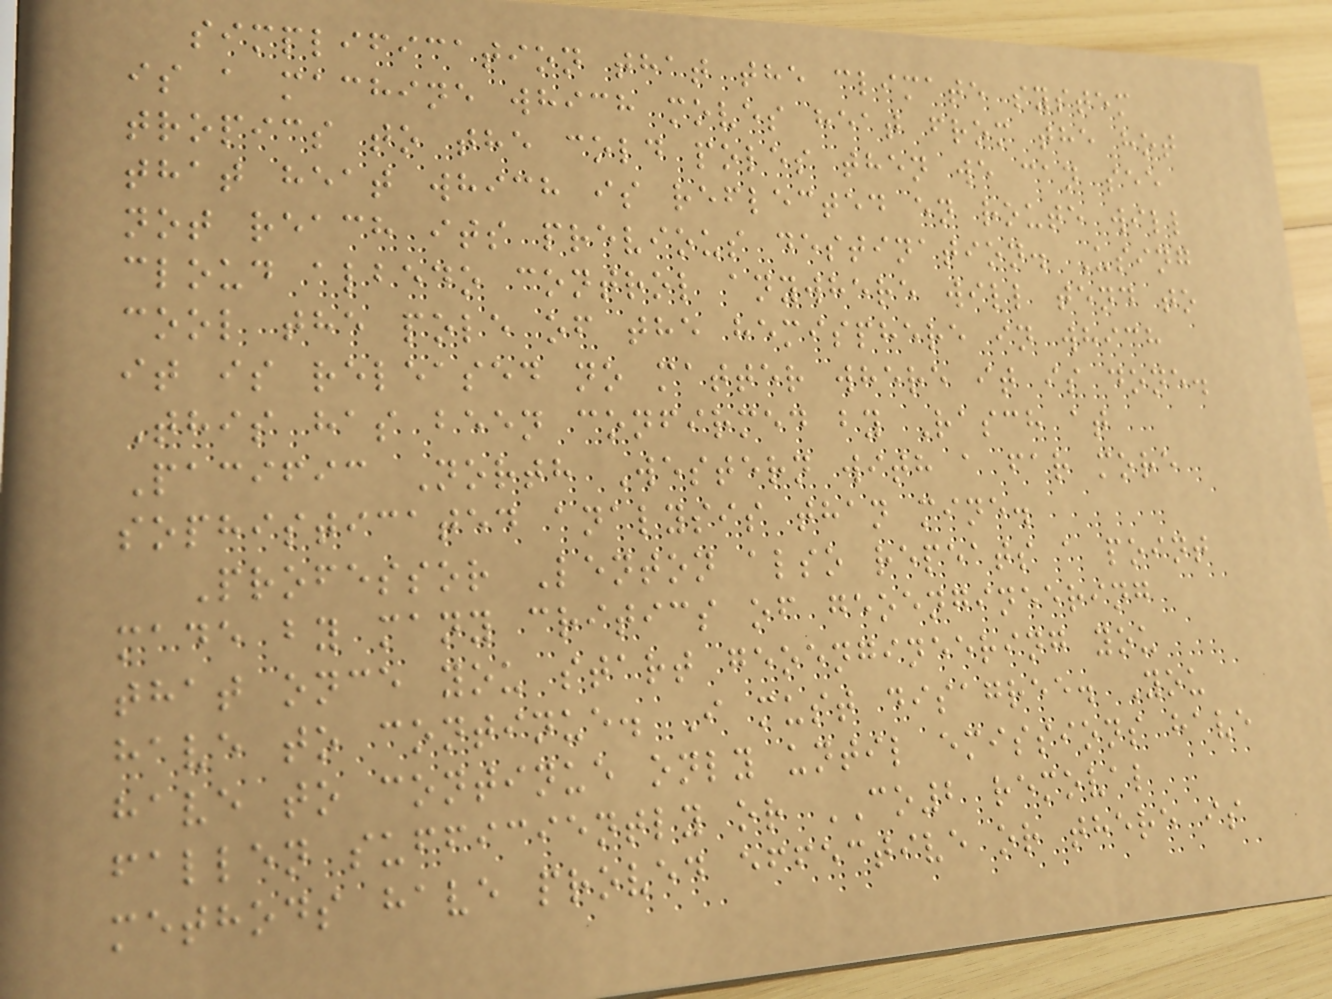simplification that the climate system
is a machine which moves heat from the hot
tropics to the cold poles then we can see
that heat which is reflected en route will
not reach its previous destination. Using
cloud albedo control anywhere will tend to
cool the pole of the hemisphere in which
it is released no matter where it is done.
This has been confirmed by Rasch at
Pacific North Western with a far more
sophisticated analysis than mine.
Professor Lenton also repeats a point
made by many critics of geoengineering
that once you start geoengineering you
have to continue. I must disagree. You
have to continue only until emissions have
fallen sufficiently or CO2 removal
methods have proved effective or there is
